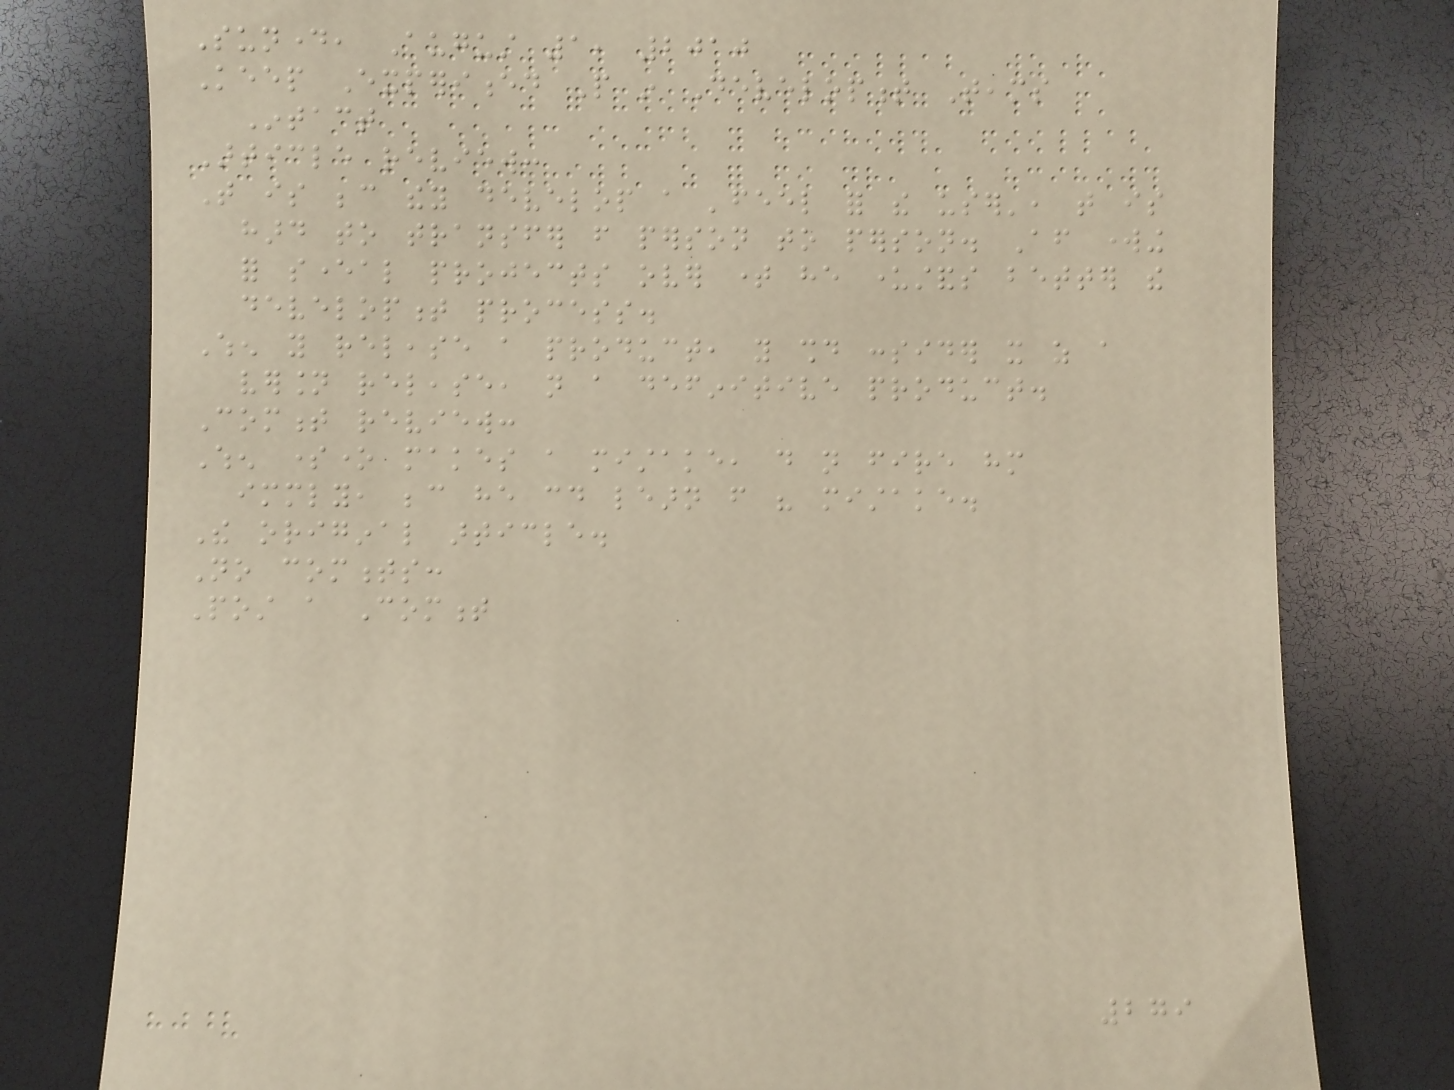Sunday, August 1, 2010
Keep Experienced People in Development Teams
Intact
Article review:
That is because they develop a 'feel for the user', that is
hard to transfer from person to person. After working
for several projects over time he understands better the
development process.
When you release a product, you should consider it as a
version release, not a definitive product.
Comment review:
When someone makes a mistake, do not fire him
immediately, because he could learn from his mistake.
The original article.
No comments:
Post a Comment
279
